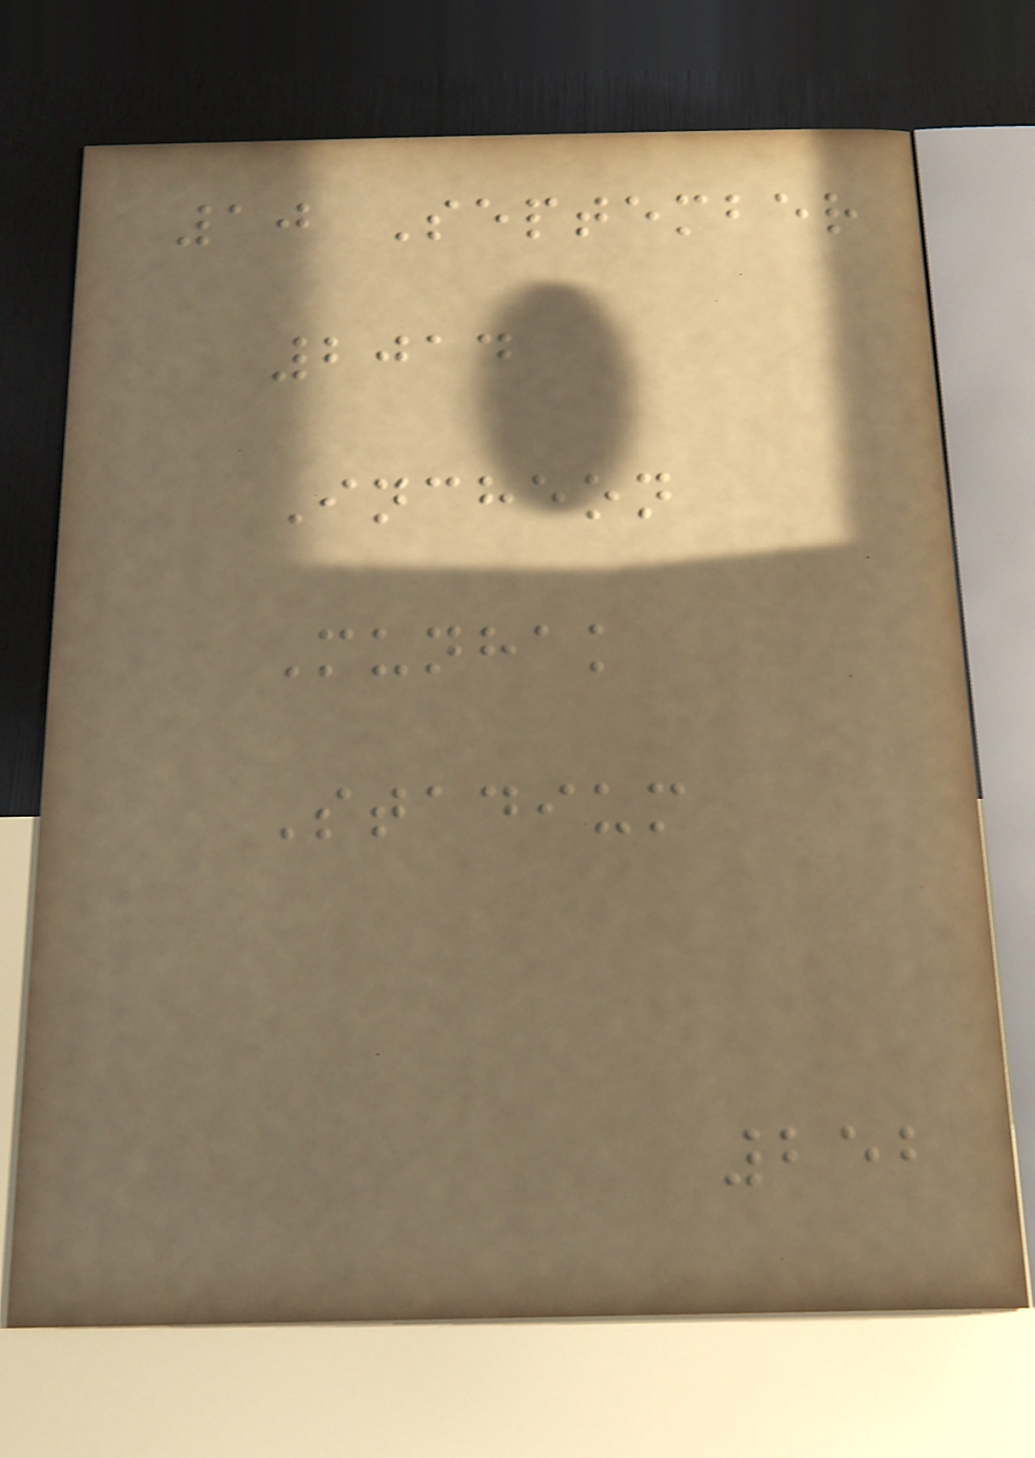10 September
2014
Incheon
Munhak
Stadium
252
